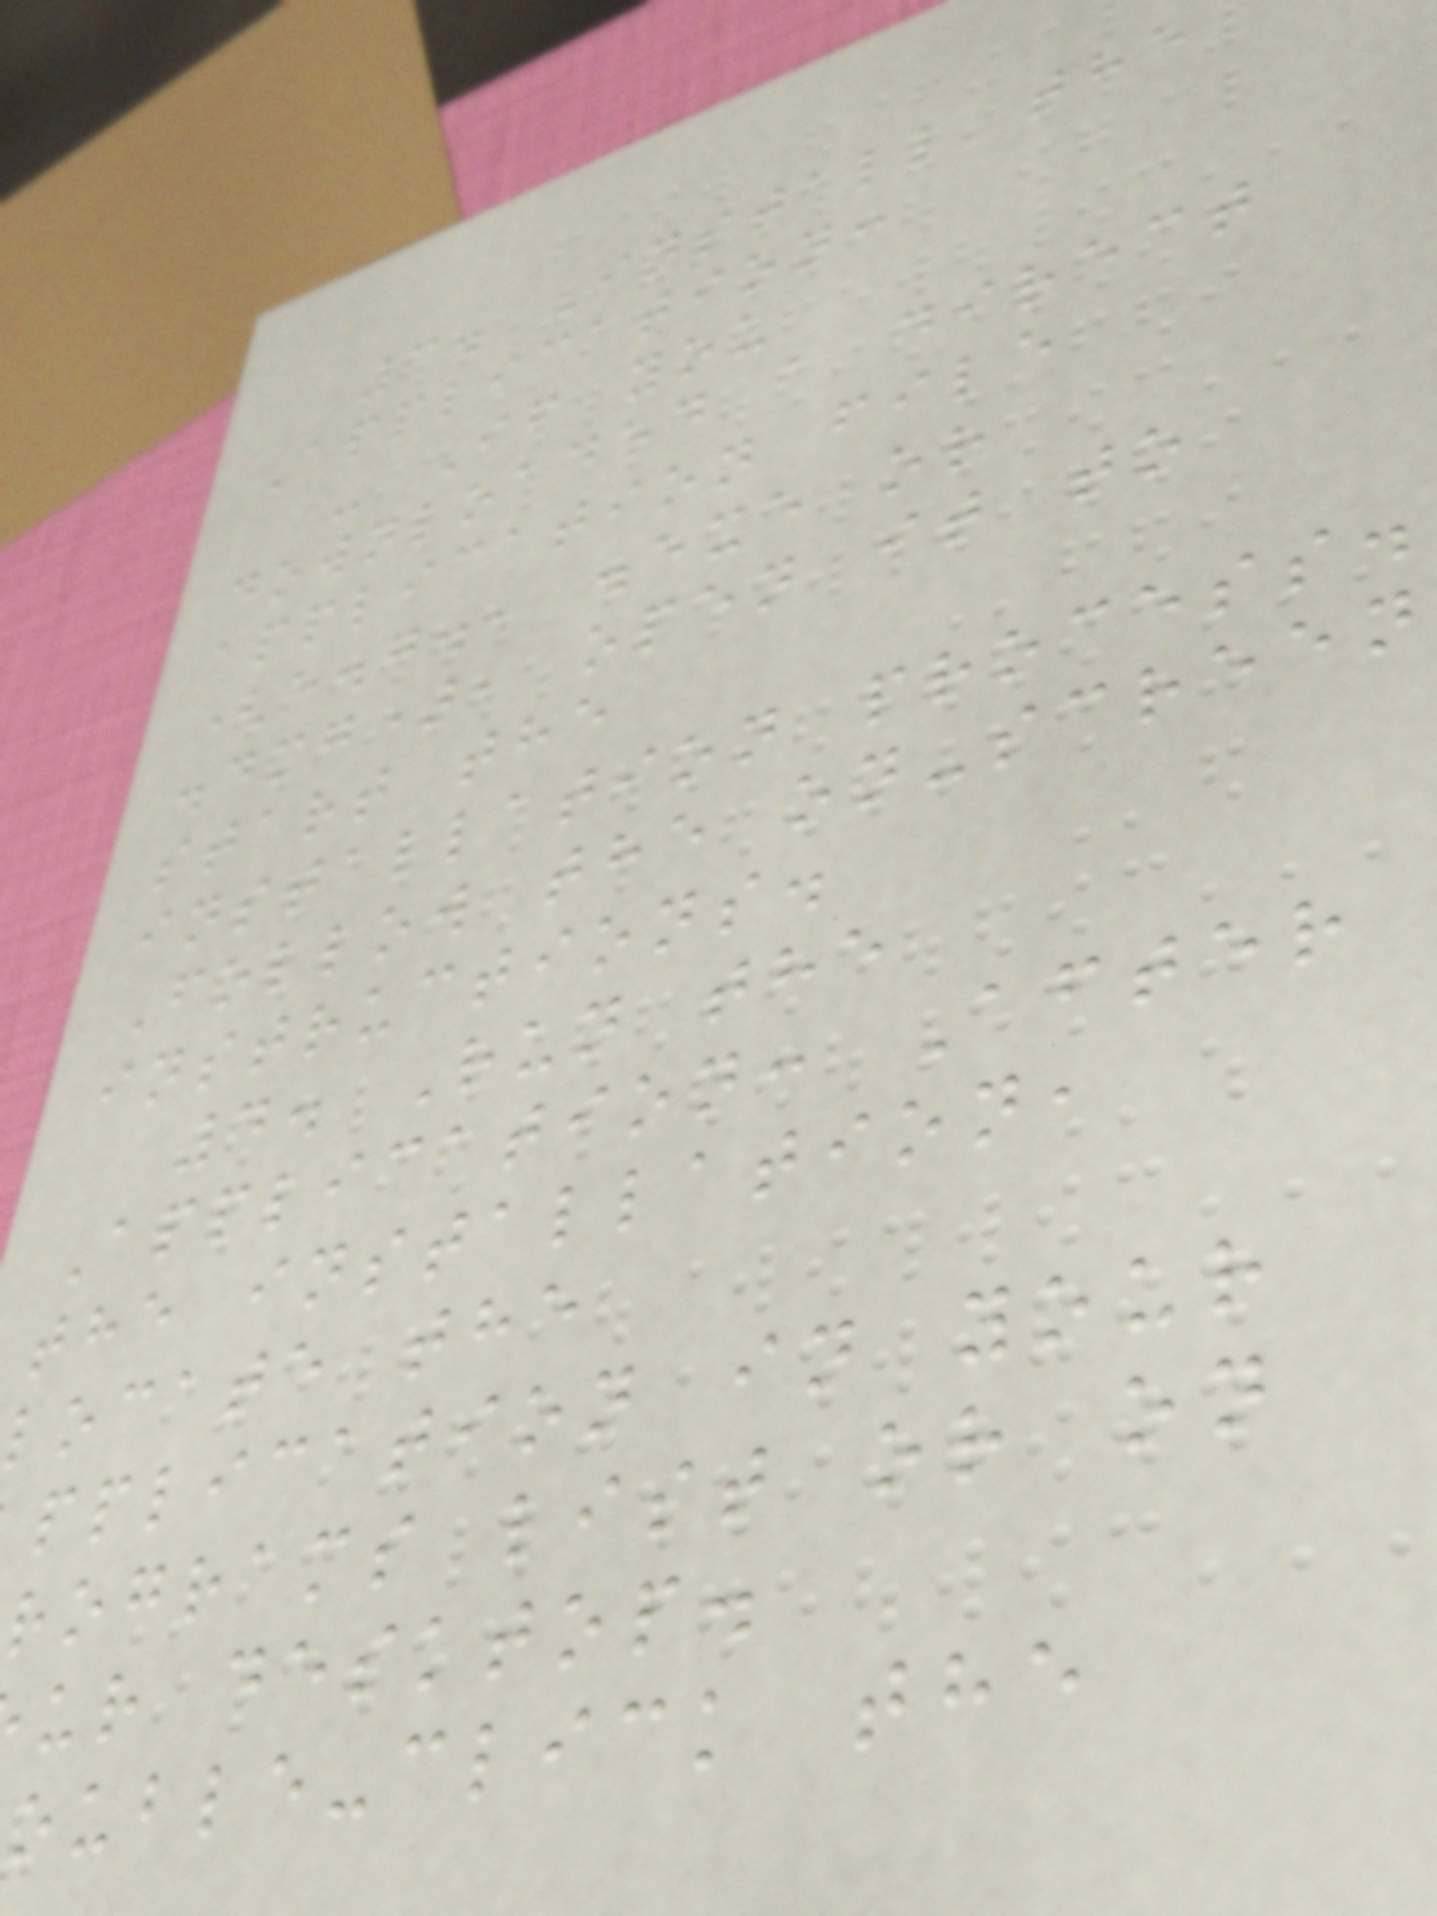3. Install the
Application:
- If you
downloaded a direct
application file
(e.g., .exe or
.dmg), open it to
start the
installation process.
Follow the on-screen
instructions.
4. Run the
Application: After
the installation,
locate the
pplication in your
rograms list or on
ur desktop.
ouble-click the
